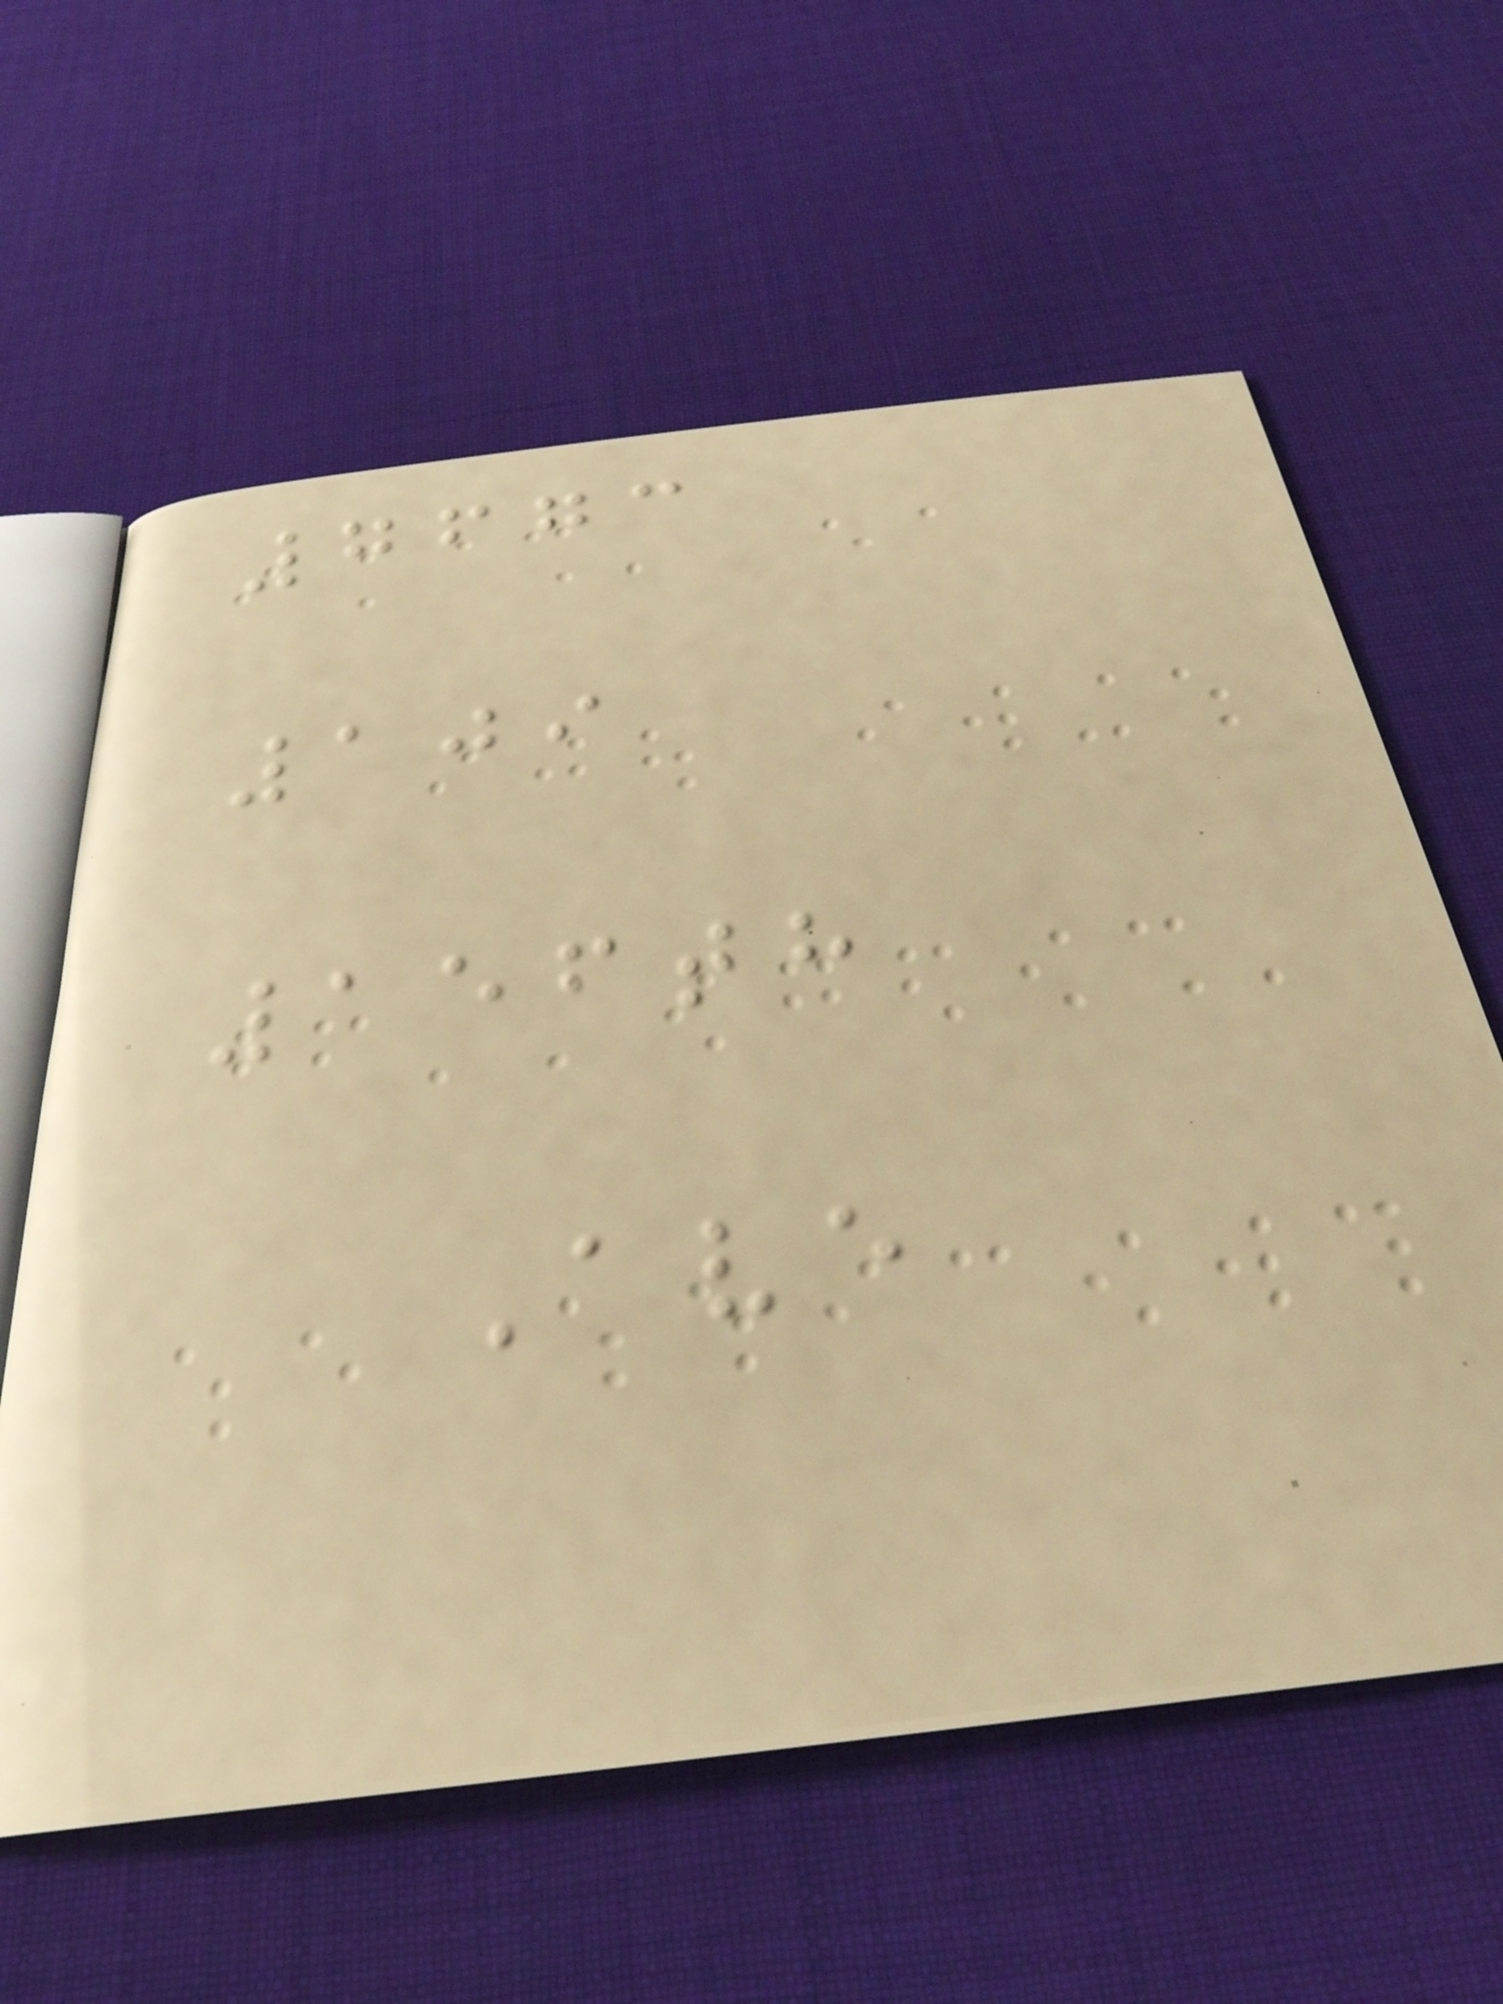7673
109
156th
Ave
